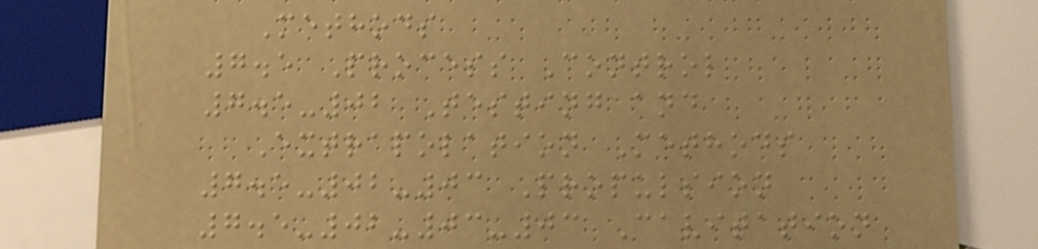Methods
7.5 Process Control
7.5-02 Testing and
Extrapolation Methods
7.5-02-03 Propulsion
7.5-02-03-03 Cavitation
